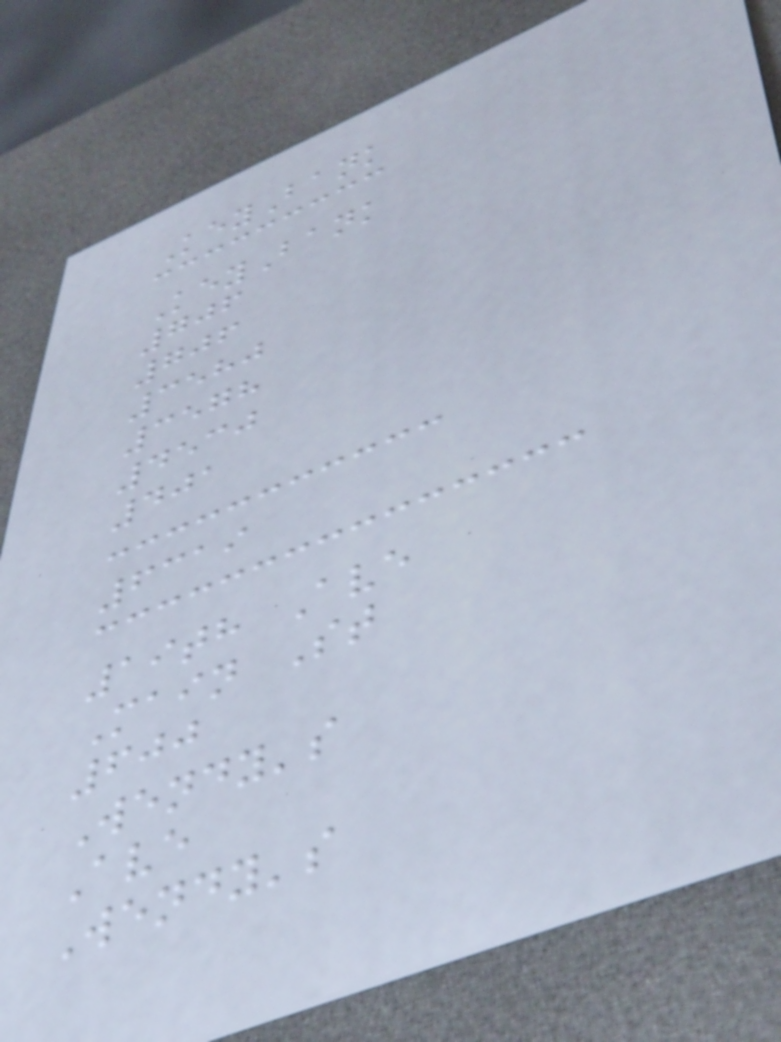KeyBank
KeyBank
706
706
3580
3578
4530
401
6319
19th Ave
Main St
600
Wendy's
Ave
Wendy's
